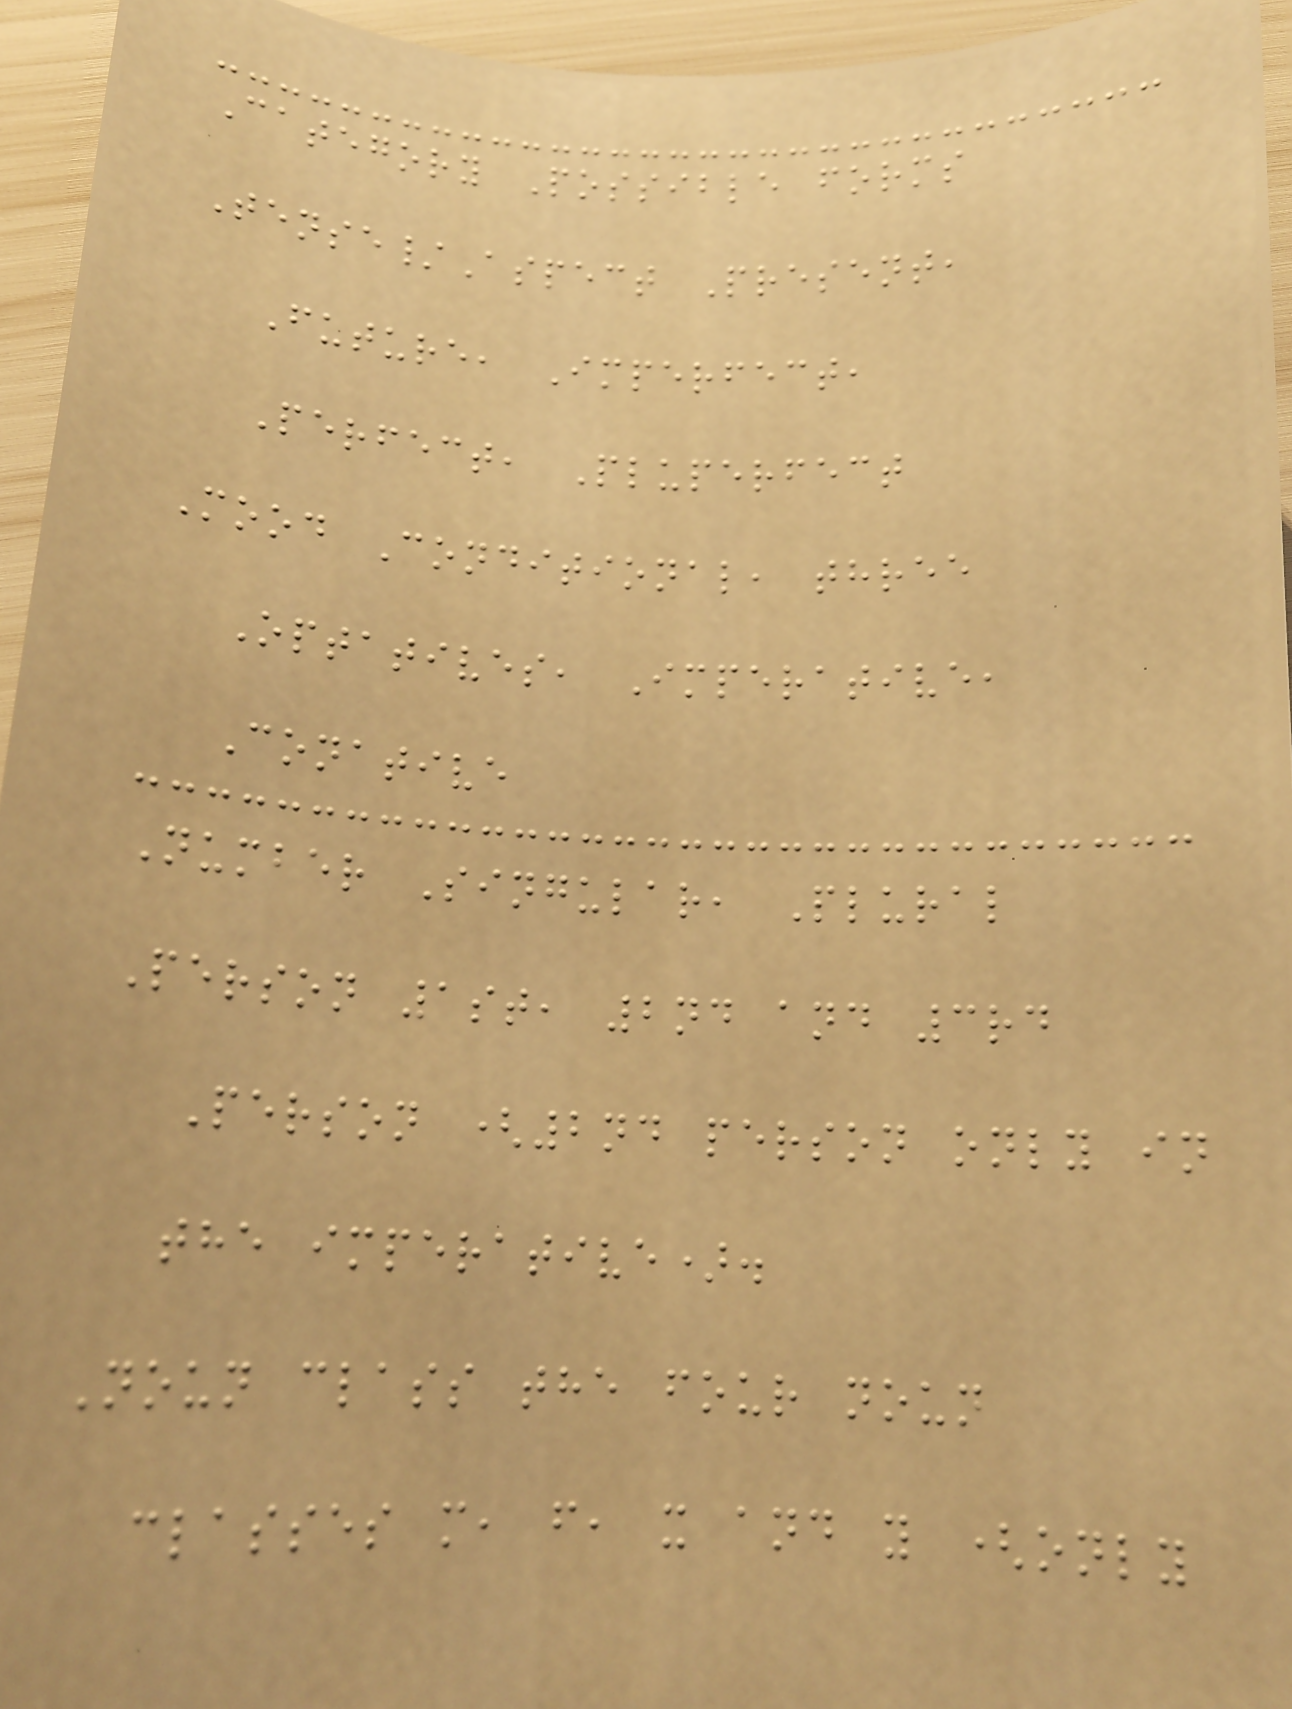Category Possible forms
Tense/Aspect Present,
Future, Imperfect,
Perfect, Pluperfect
Mood Conditional, three
Optatives, Imperative,
Conative
Number Singular, Plural
Person 1st, 2nd and 3rd
Person (2nd person only in
the imperative).
Noun class the four noun
classes m, f, x and y (only
